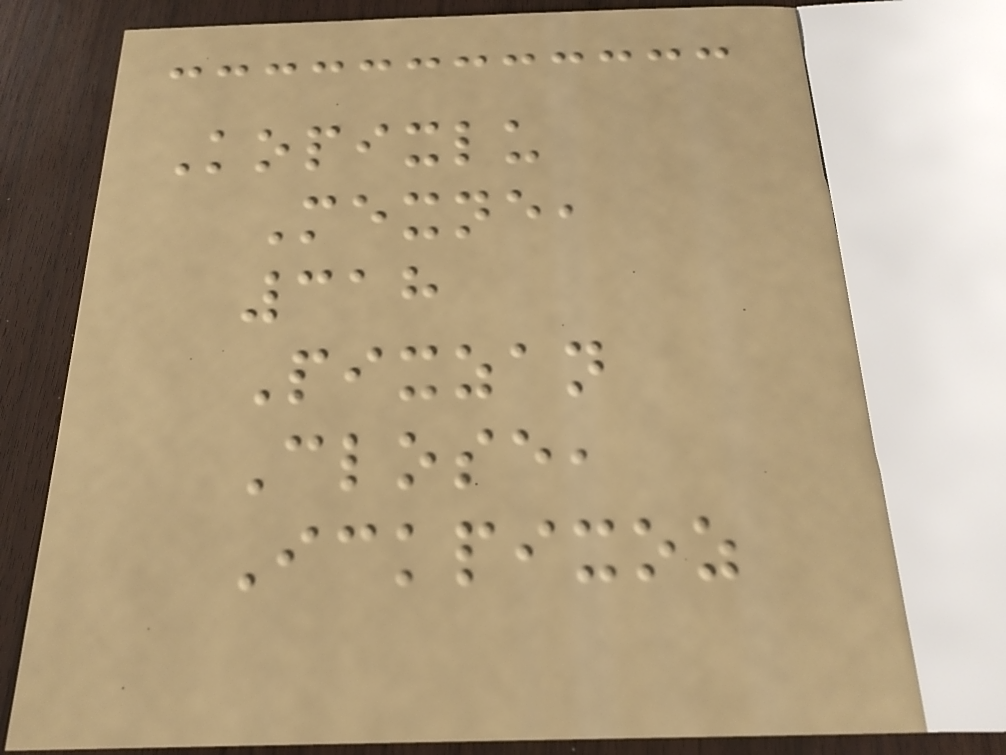Kopixlu
Mexne,
318
Pixzan
Close,
Ickpixoz
